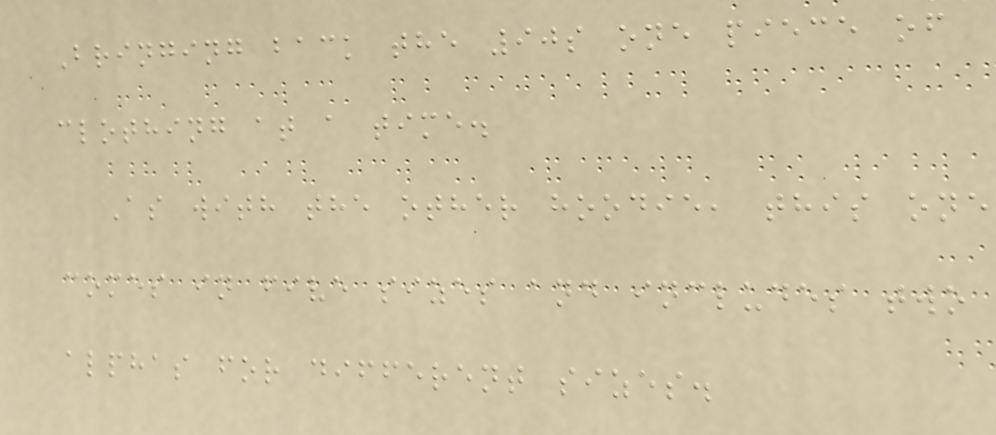Bringing back the 90s one piece of
clothing at a time.
As with the other hoodie, this one
comes in five sizes and includes two
alphas for different sizes.
